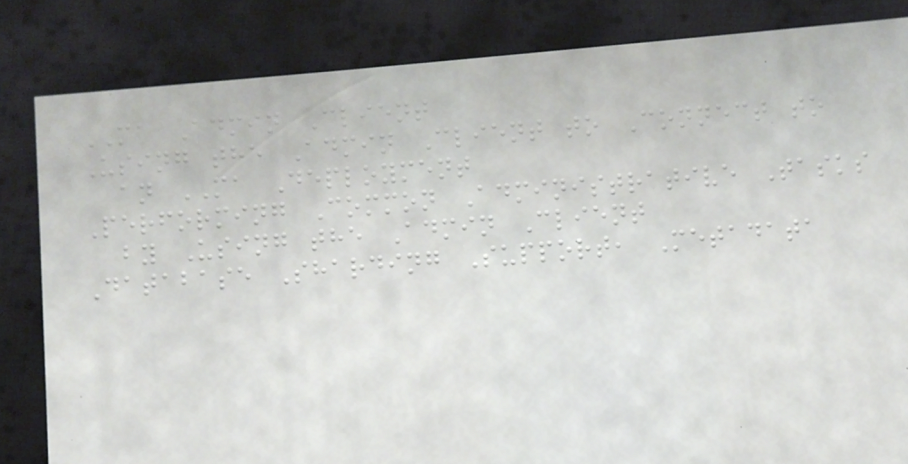MA Admin Client
Using the Admin Client to Connect to
an MA Deployment
Performing Common Administrative Tasks
by Using the Admin Client
Database Sharding Support, Metadata
